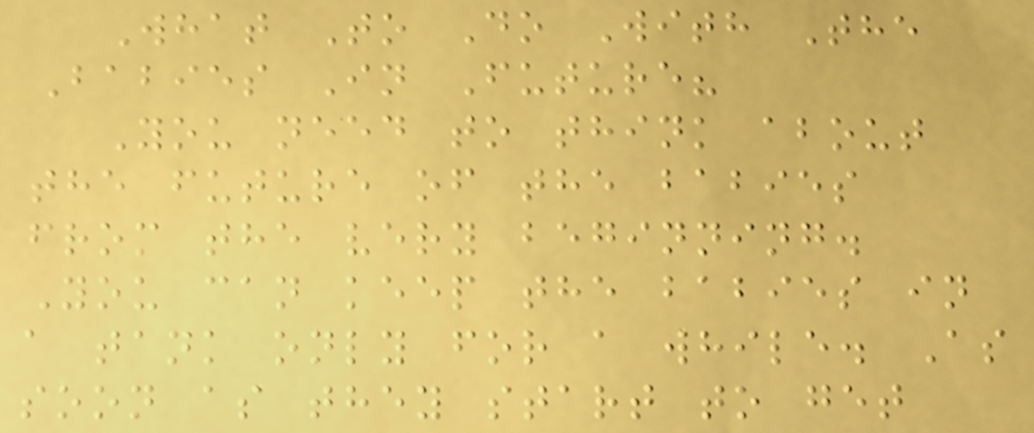What To Do With The
Babies In Future?
You need to think about
the future of the babies
from the very beginning.
You can keep the babies in
a tank only for a while. As
soon as they start to get
